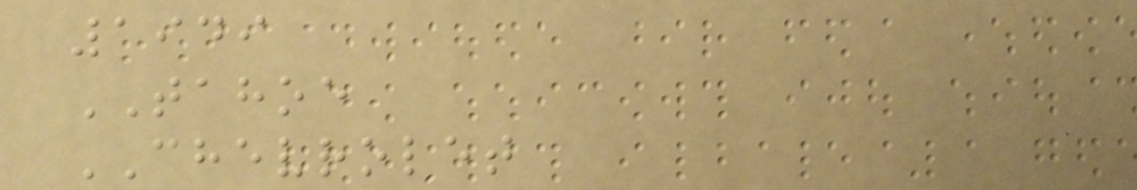1949
TAHOE
CHEVROLET
